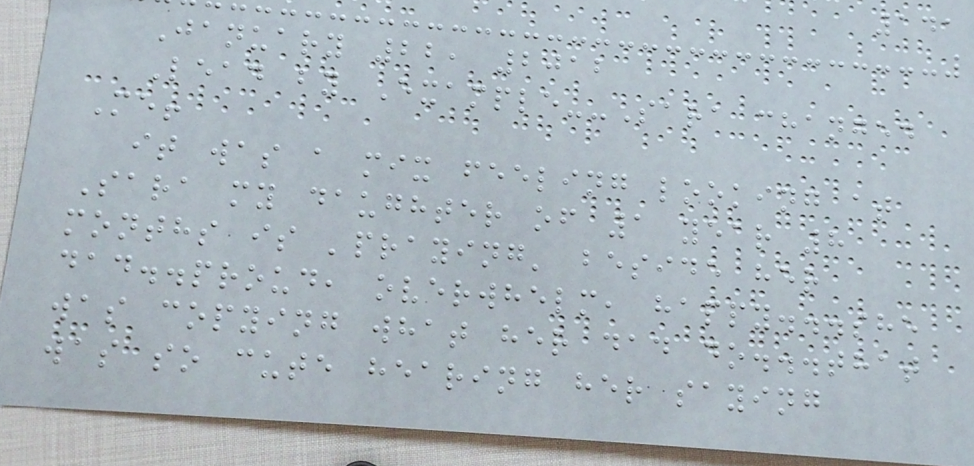141
January 22, 2012
Lead by Example--Sara changed
Me!
it was a mix feeling looking at
Sara my daughter of 1 year 8
months is 'praying' beside her
dad..proud, overwhelm, happy...she
was copying what her dad do...that
was so cute hearing her saying
